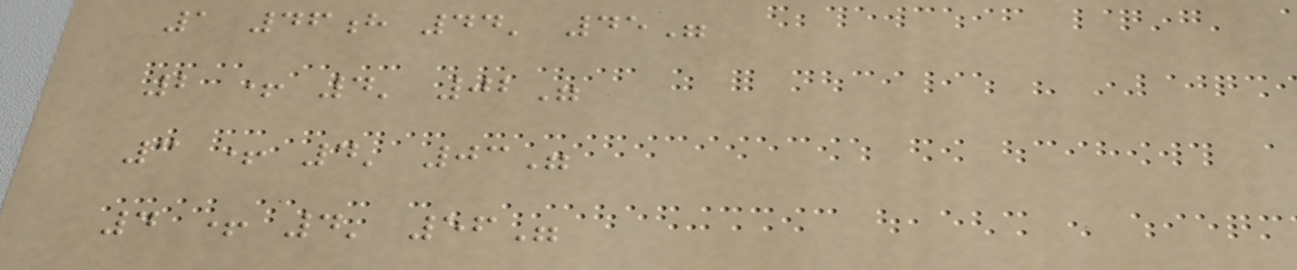1 46h 44' 45"
2 + 4' 02"
3 + 4' 03"
4 + 4' 56"
